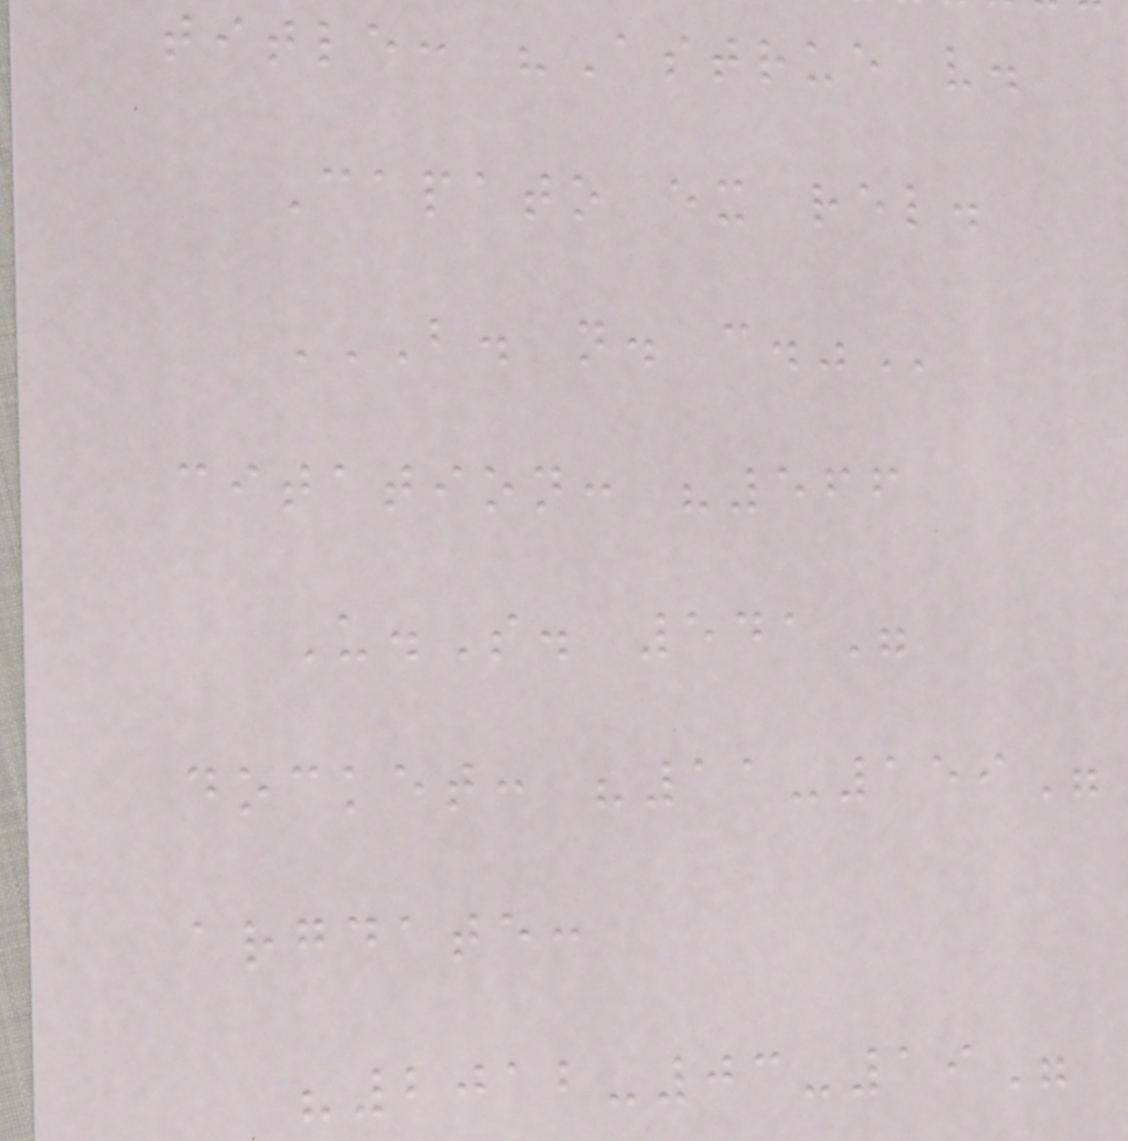title: "Astrue v.
Capato ex rel.
B. N. C."
citation: "566
U.S. 541"
docket: "11-159"
argdate:
"2012-03-19"
